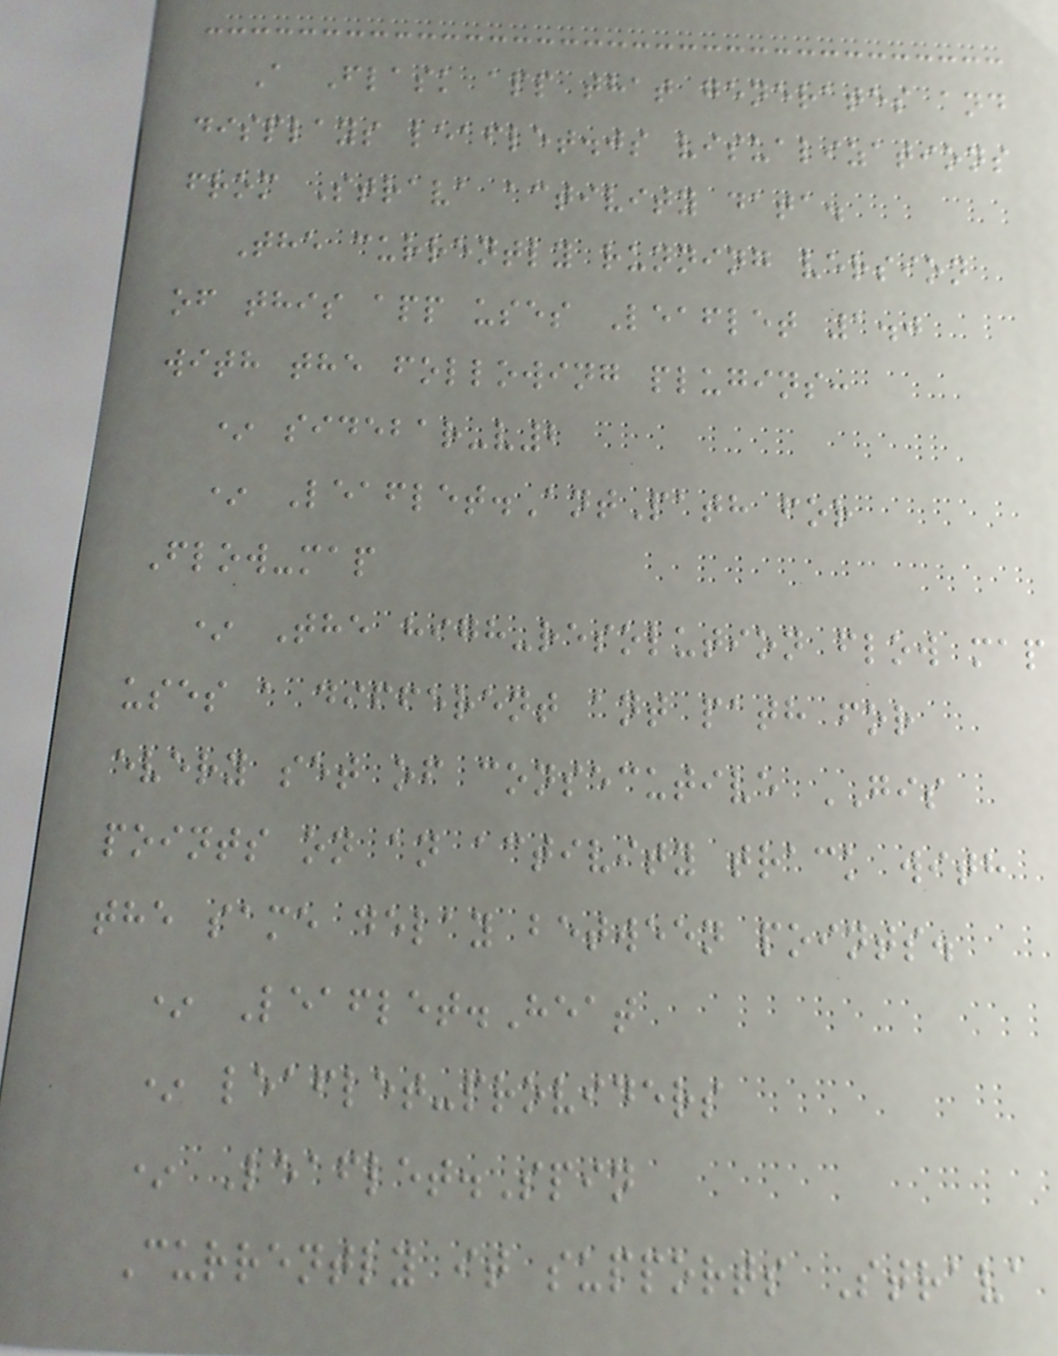A Flask app that generates and
displays leaflet.js visualizations
from Strava activity data.
The currently running version
of this app uses Leaflet 1.0
with the following plugins:
* sidebar-v2
* Leaflet.AntPath for
Flow-map
* The high-resolution flow map
uses a different ant path for
every set of consecutive GIS
points on an activity track with
the same delay between points.
* Leaflet.Heat
* leaflet-providers
* Leaflet.Spin
Currently it supports Strava
